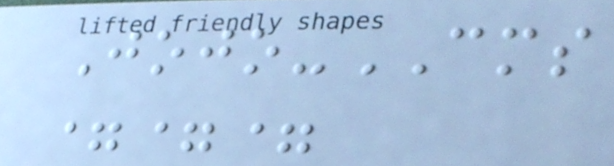Jojo-CMS
===
